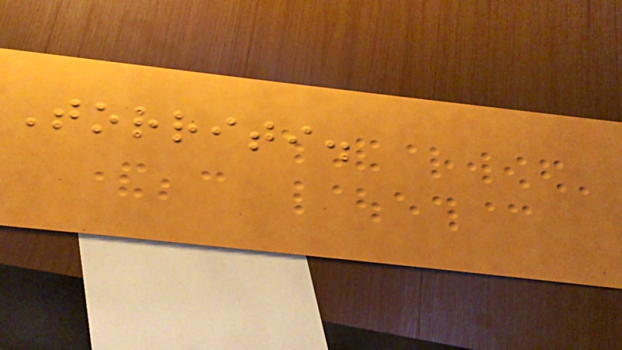Torriti.
